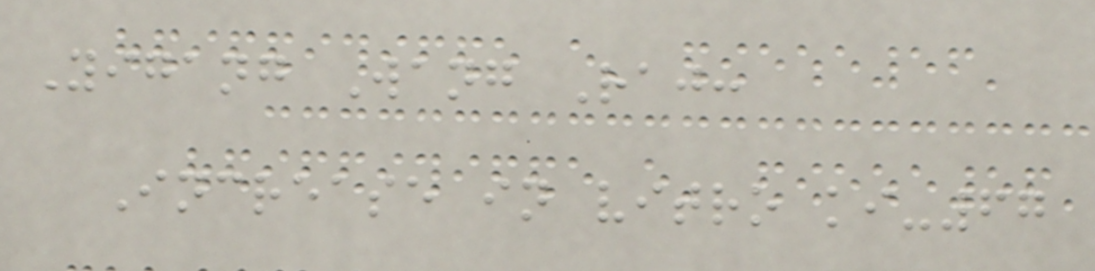Yigang Wang Raj:
Increase in vitro ki-67
